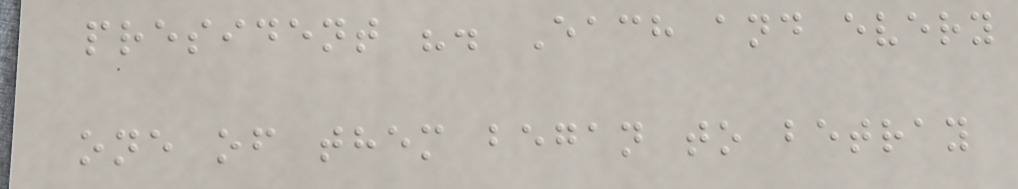president ". Each and every
one of them began to betray
